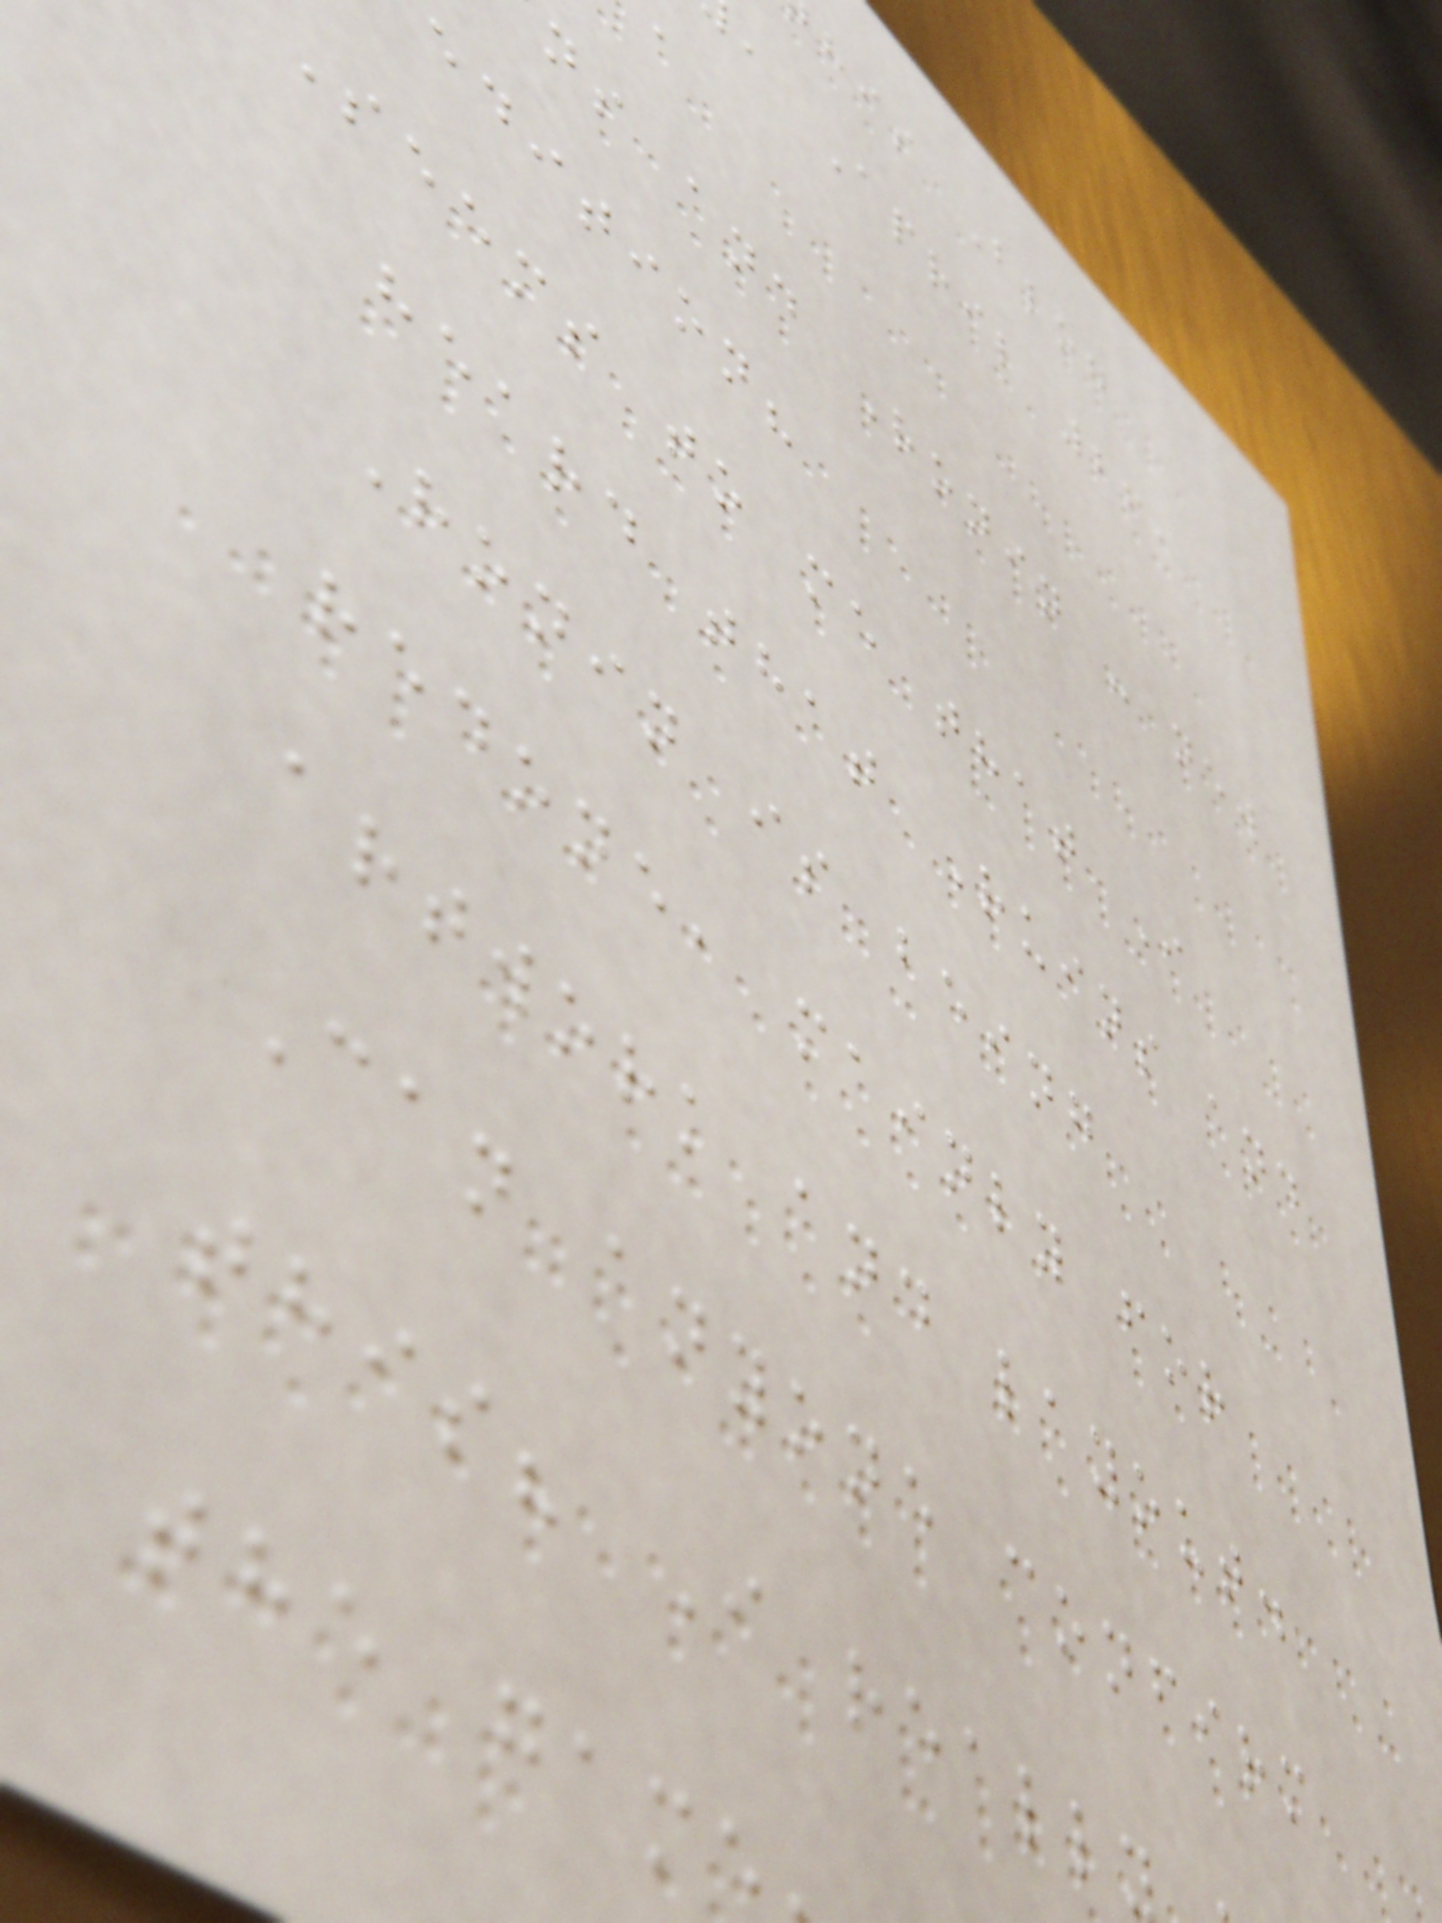his Blog
, April 26,
ns and Ronin - new
edition?
Seems to me that I
heard that Ruins and
Ronin is being
redone, mainly for
artwork and layout.
Can anyone confirm
this? I really
the gam
